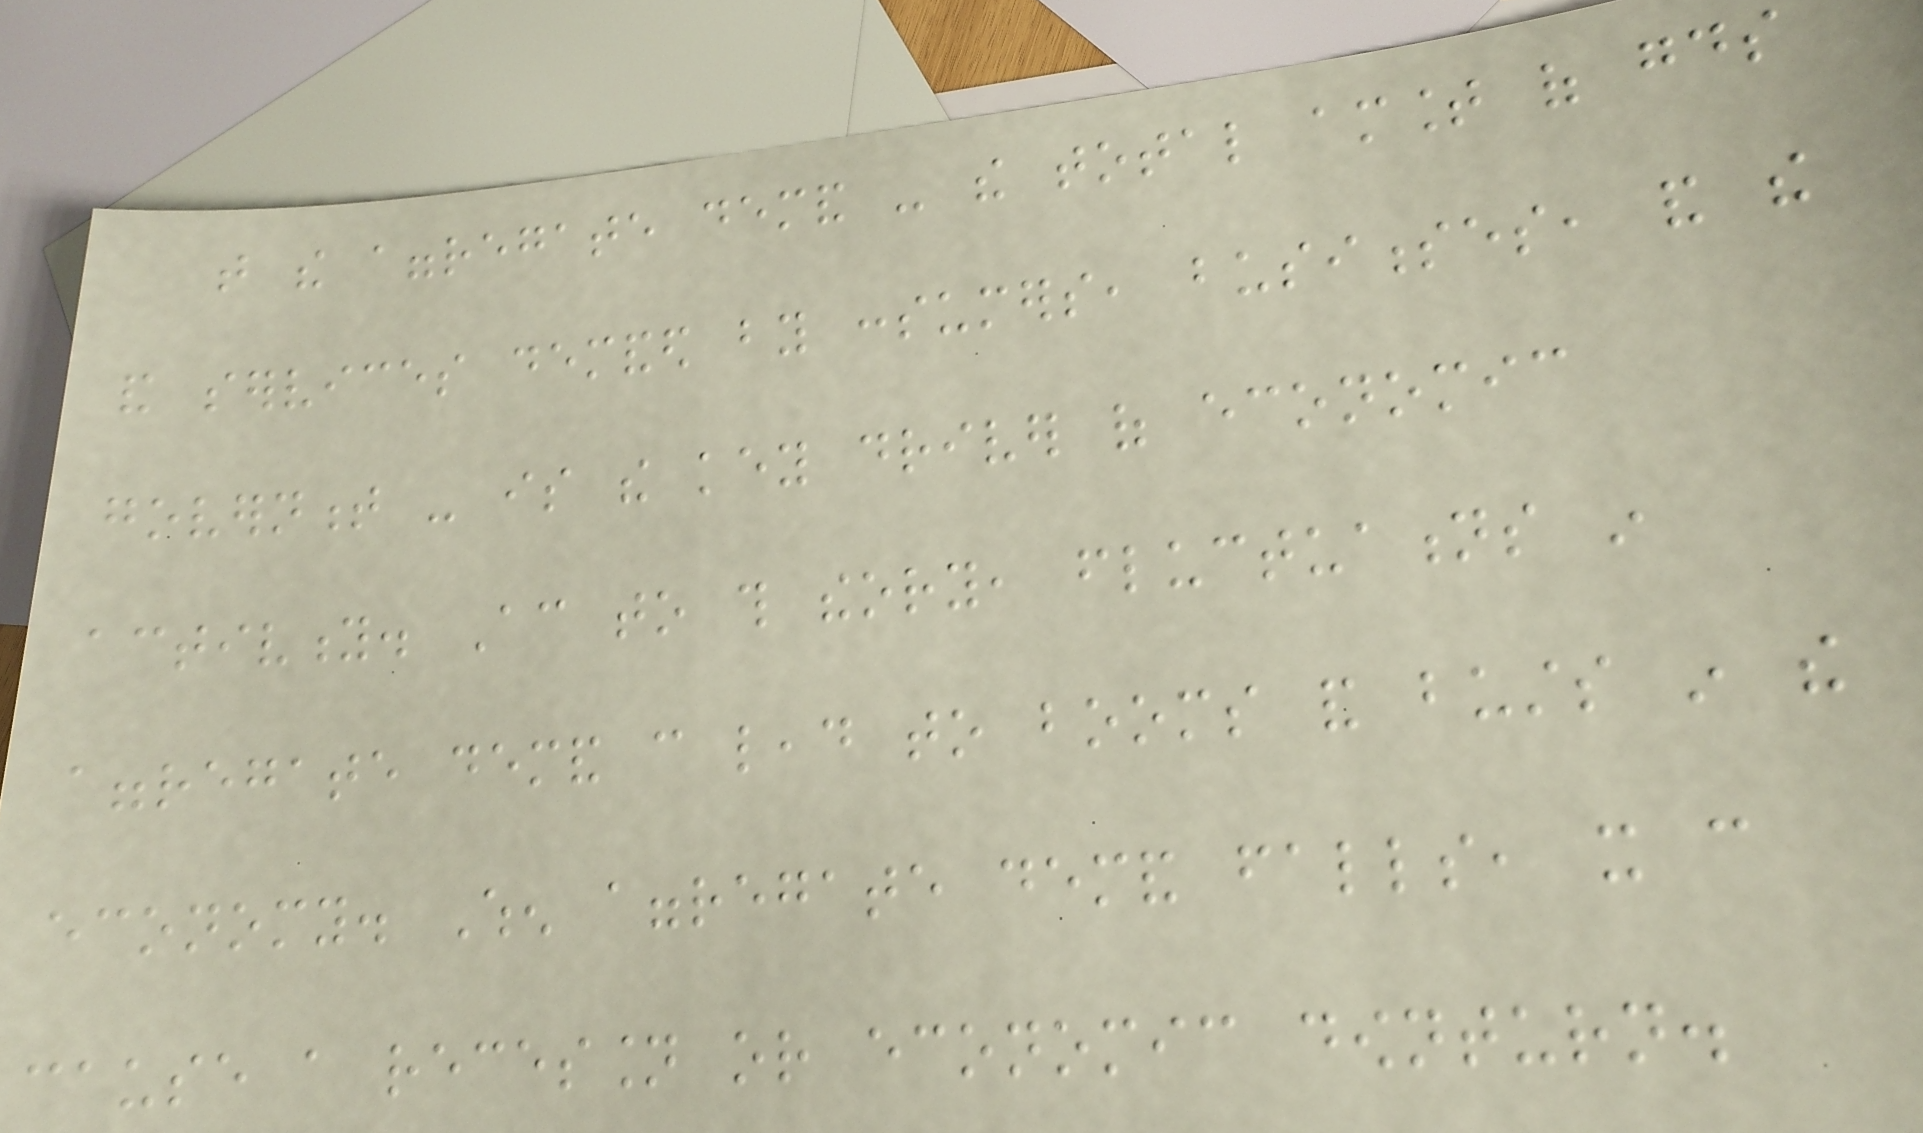that the aggregate demand - the total amount of goods
and services demanded by consumers, businesses, and the
government - is the key driver of economic
activity. According to this theory, fluctuations in
aggregate demand can lead to booms and busts in the
economy. When aggregate demand falls, it can
cause a recession or economic downturn.
